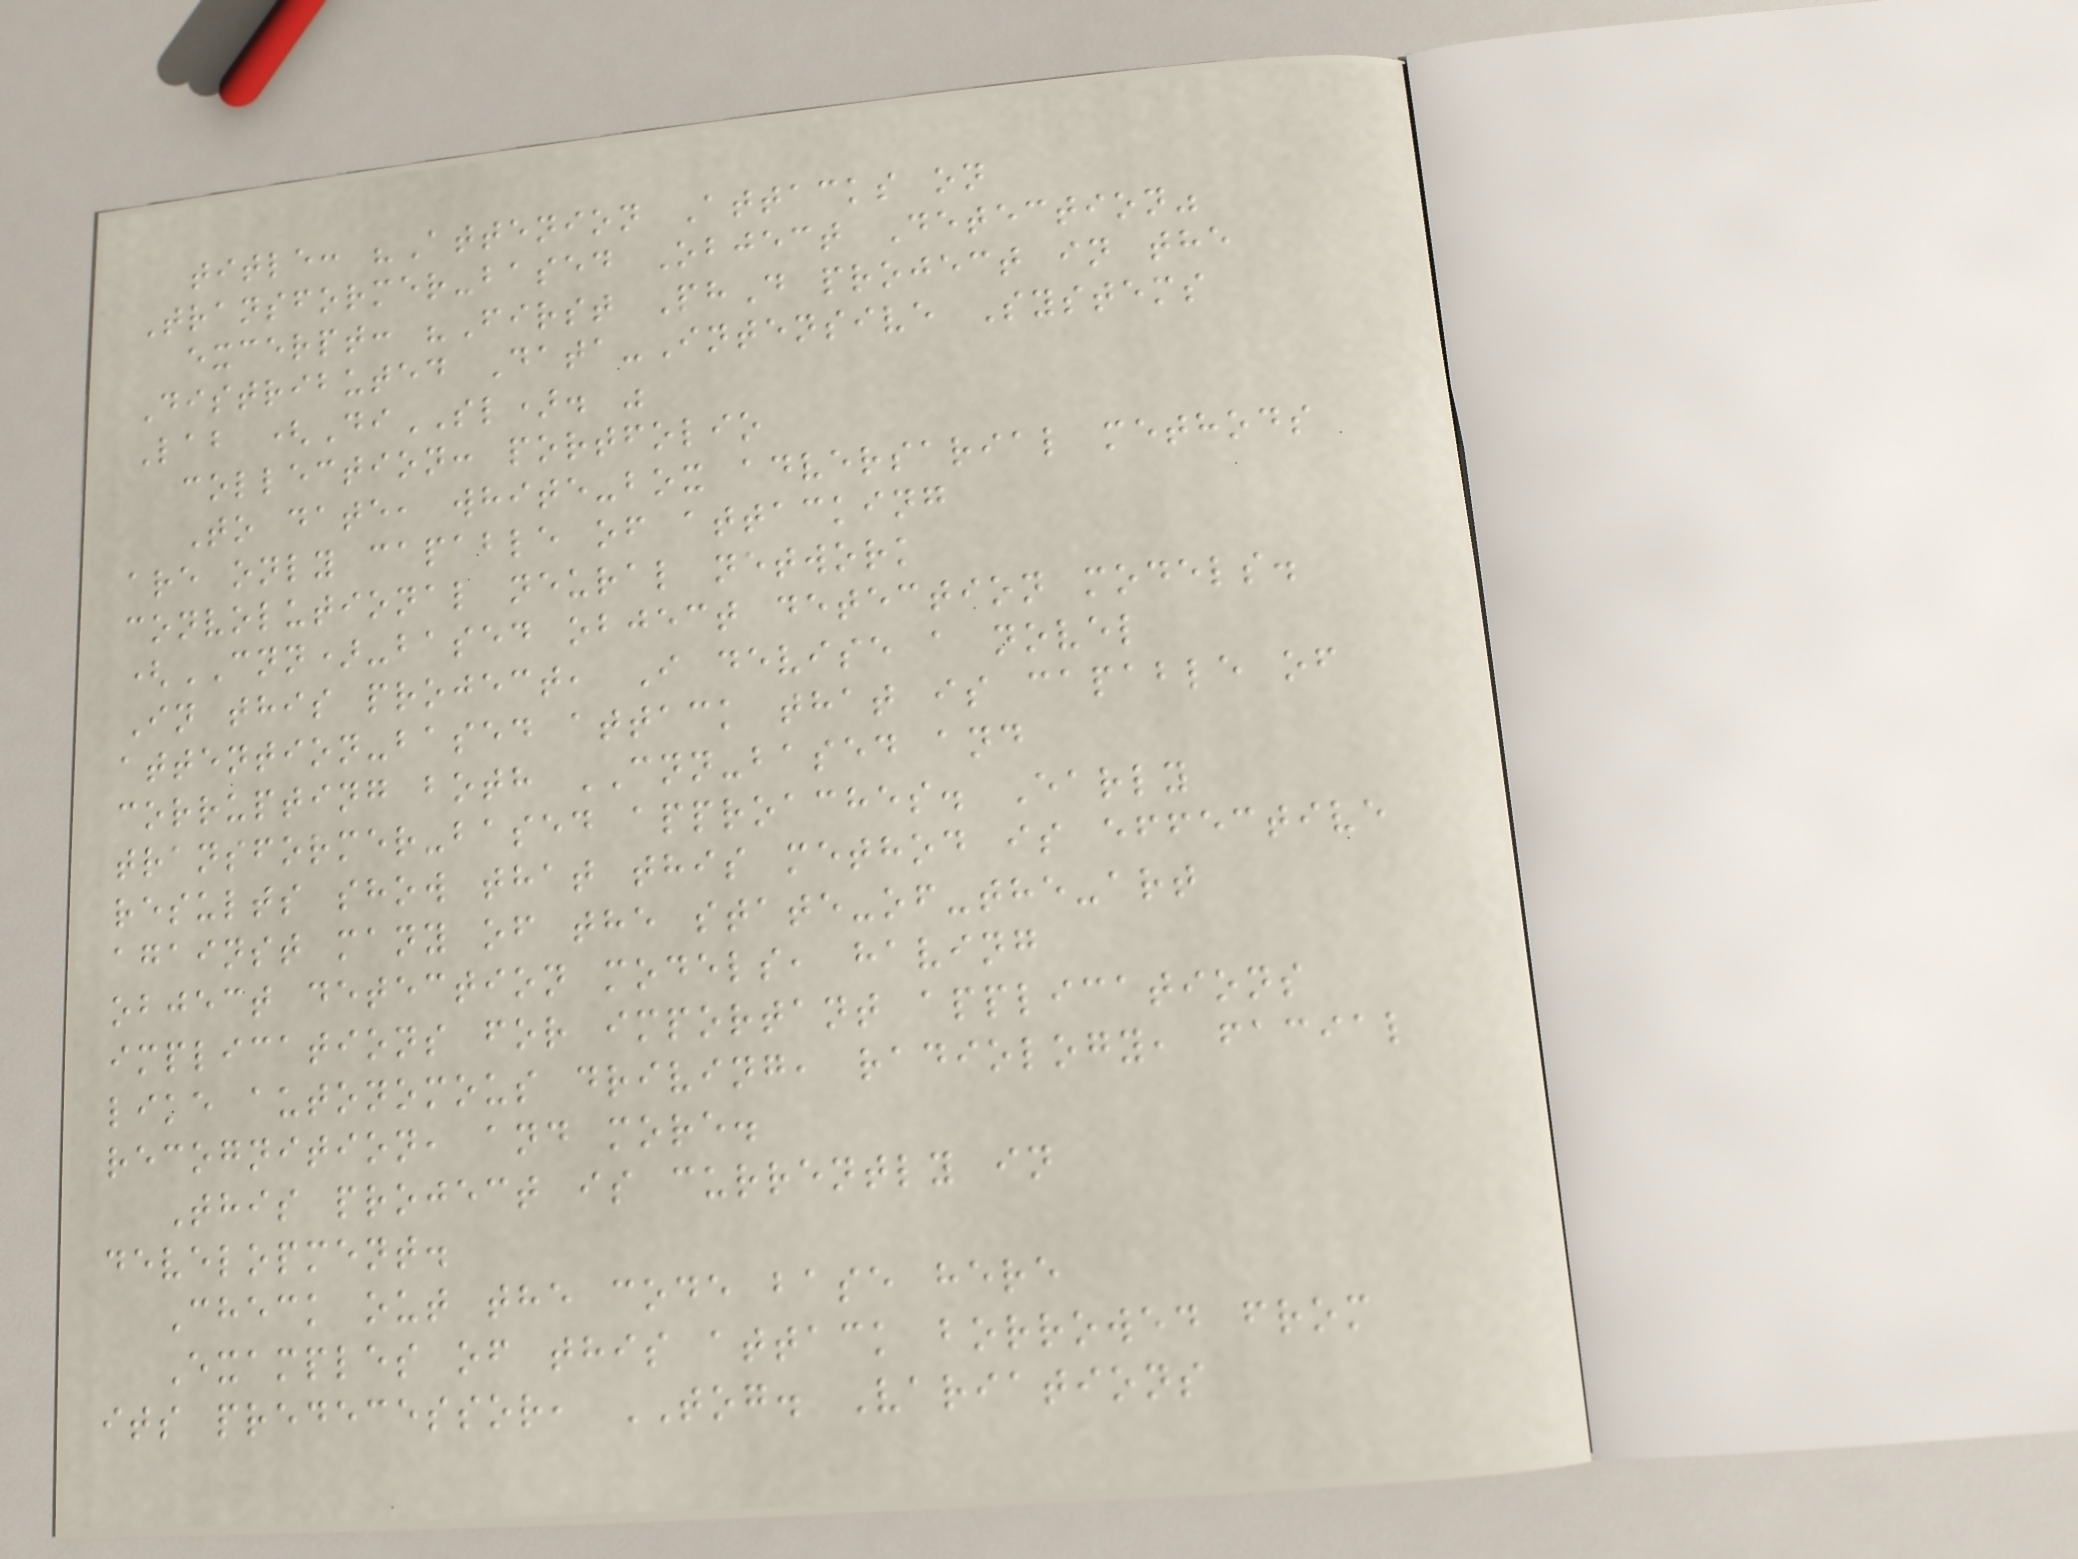title: "Attenion Attacks on
Transformer-based Object Detection"
excerpt: "First PhD project in the
Distributed Data-Intensive Systems
Lab (DiSL). "
collection: portfolio
To date, white-box adversarial methods
are only capable of attacking
convolutional neural network
(CNN)-based object detection models.
In this project, I devise a novel
attention-based attack that is capable of
corrupting both CNN-based and
transformer-based approaches. Early
results show that this method is effective
against many of the state-of-the-art
object detection models, having
implications for important applications
like autonomous driving, radiology, facial
recognition, and more.
This project is currently in
development.
Check out the code base here
Examples of this attack borrowed from
its predecessor, TOG. Variations
